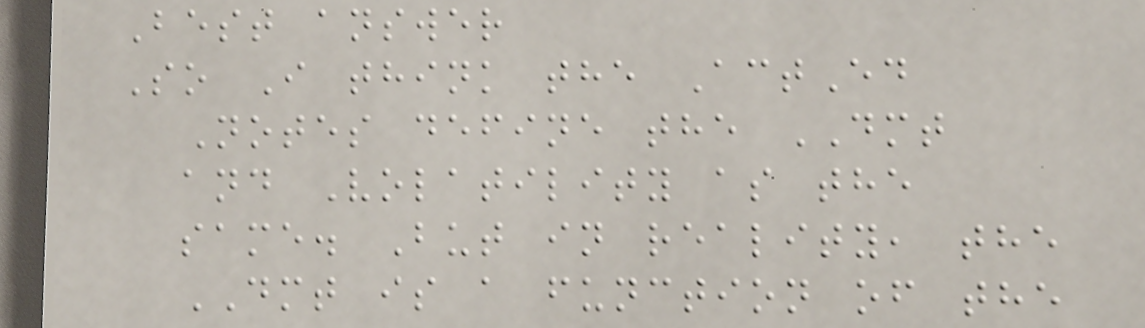Best answer
So I think the ActEd
Notes define the DMT
and Volatility as the
same. But in reality, the
DMT is a function of the
